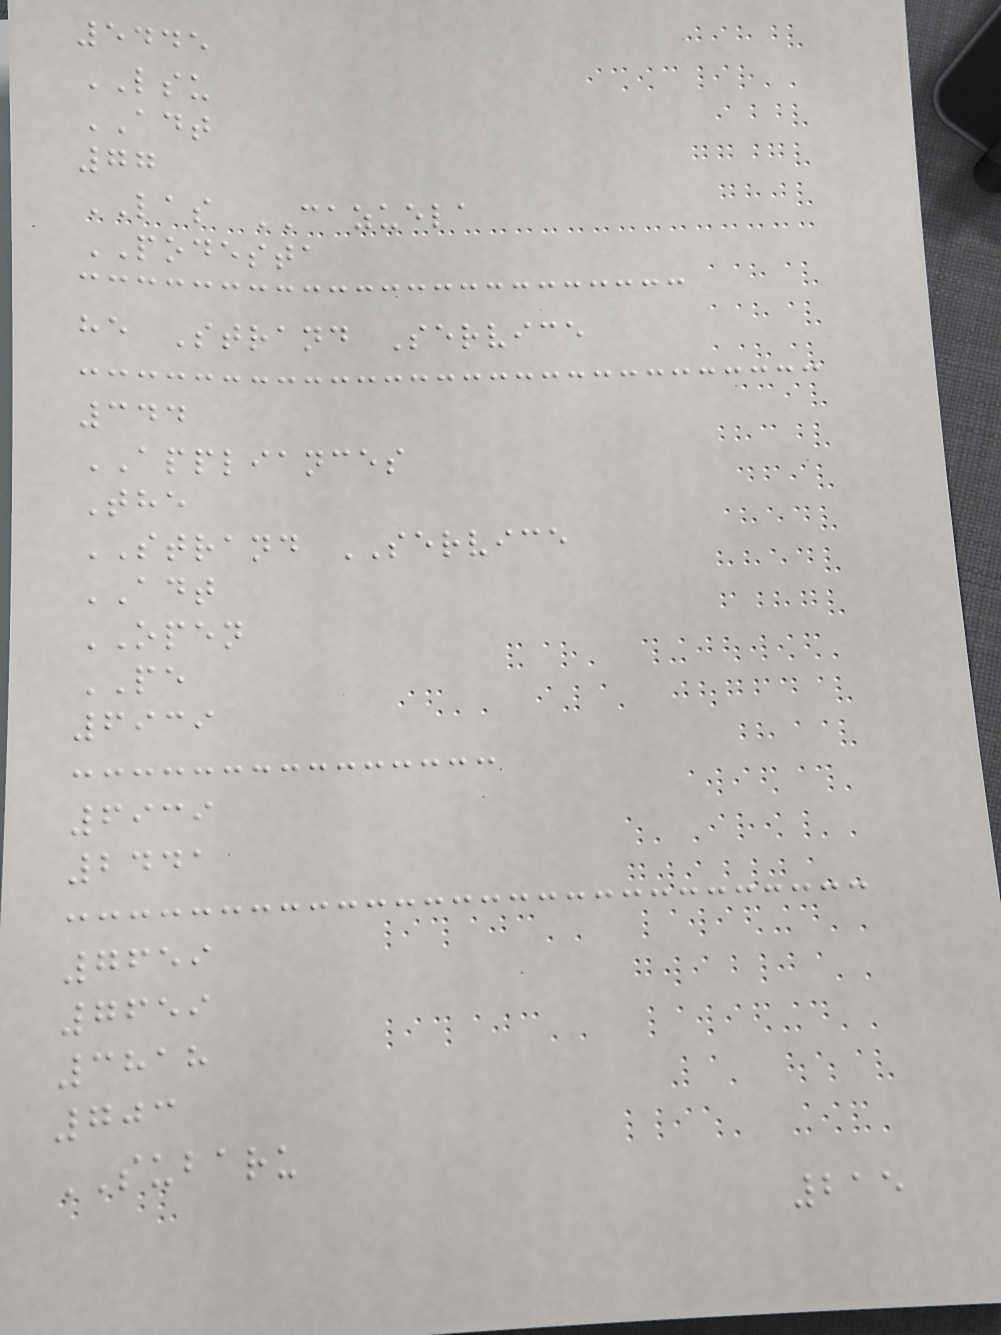5445
LSU
ADT
77
LAS CAZUELA
PODESTA
he Strand Service
344
APPLIANCES
The
STRAND SERVICE
ADT
OPEN
PE
6939
6939
2441
7659
7659
3818
703
SUBARU
215
